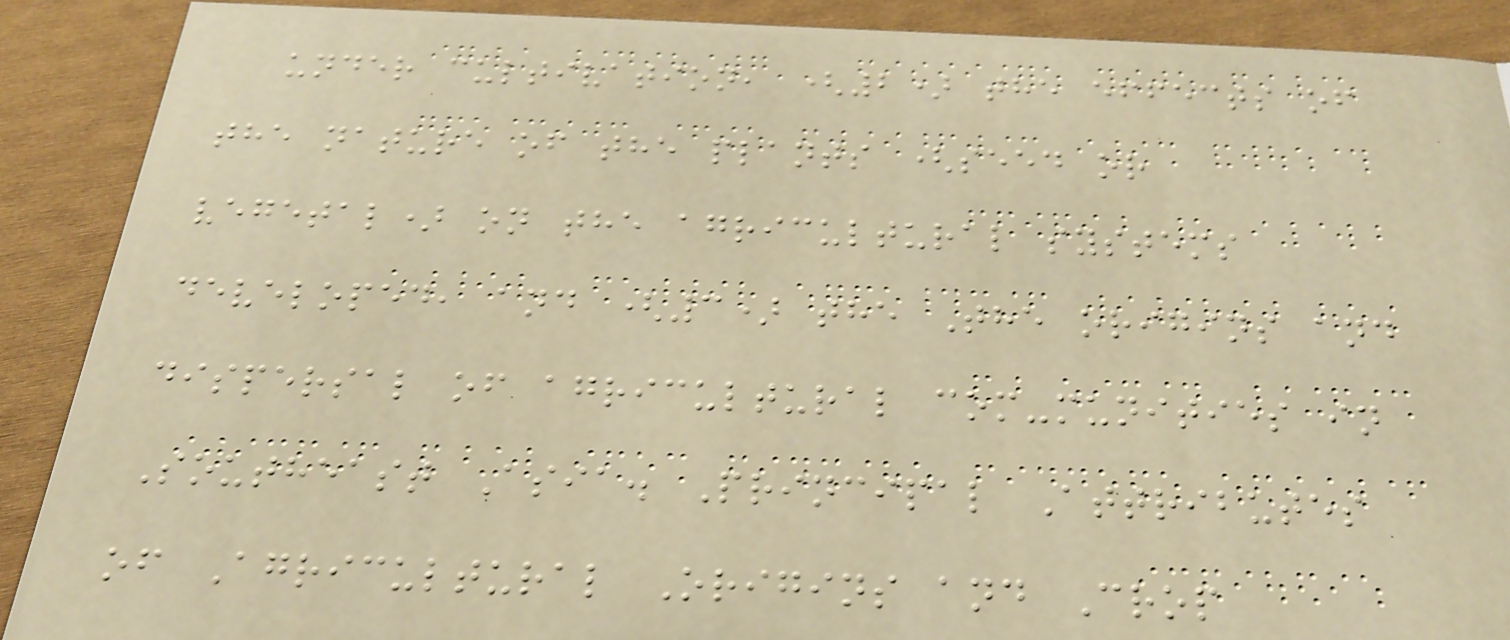under cultivation, (2) the effects of
the nature of the plants (seed or
vegetal) on the agricultural systems
developed, and (3) the The origins and
dispersal of agricultural com-munities in
Southeast Asia. Principal Attributes
of Agricultural Origins and Crop
